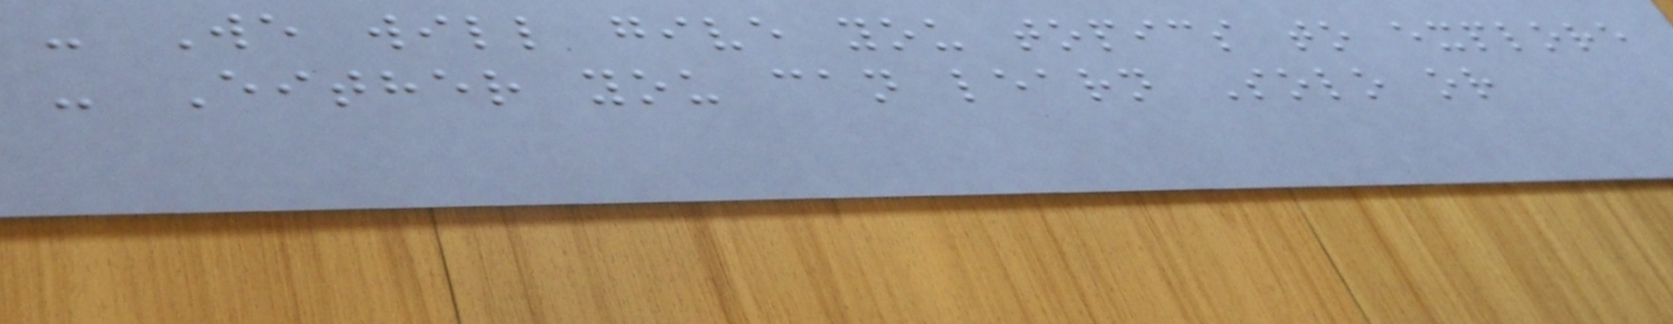- We will give you topics to explore
- Either you can learn Solo or
